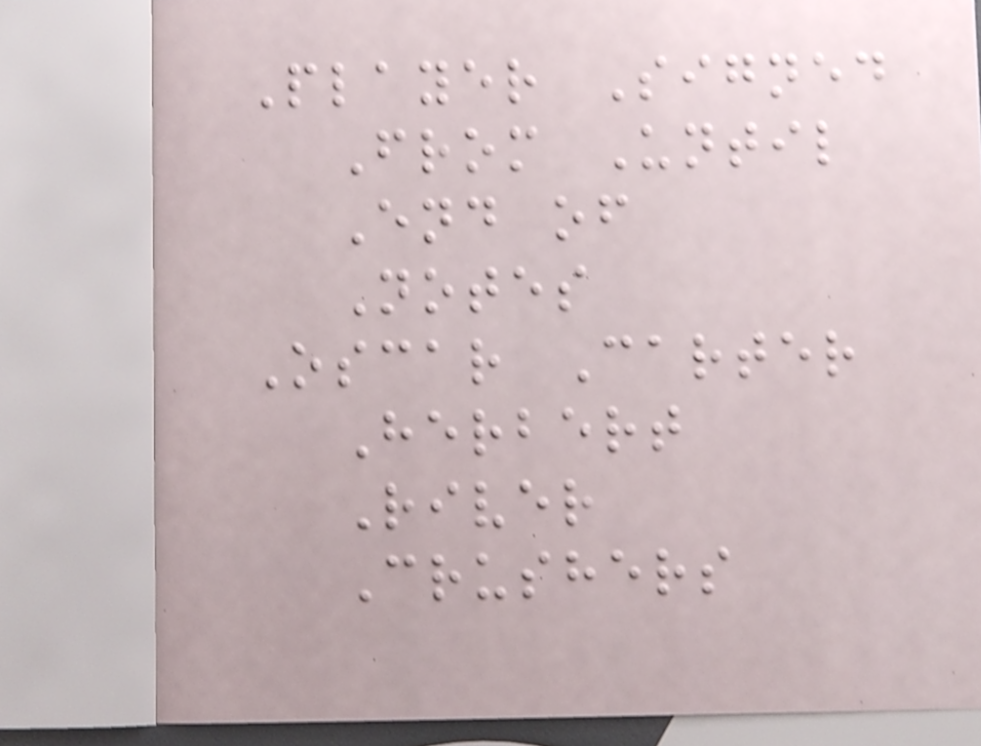Player Signed
From Until
End of
Notes
Oscar Carter
Herbert
River
Crushers
